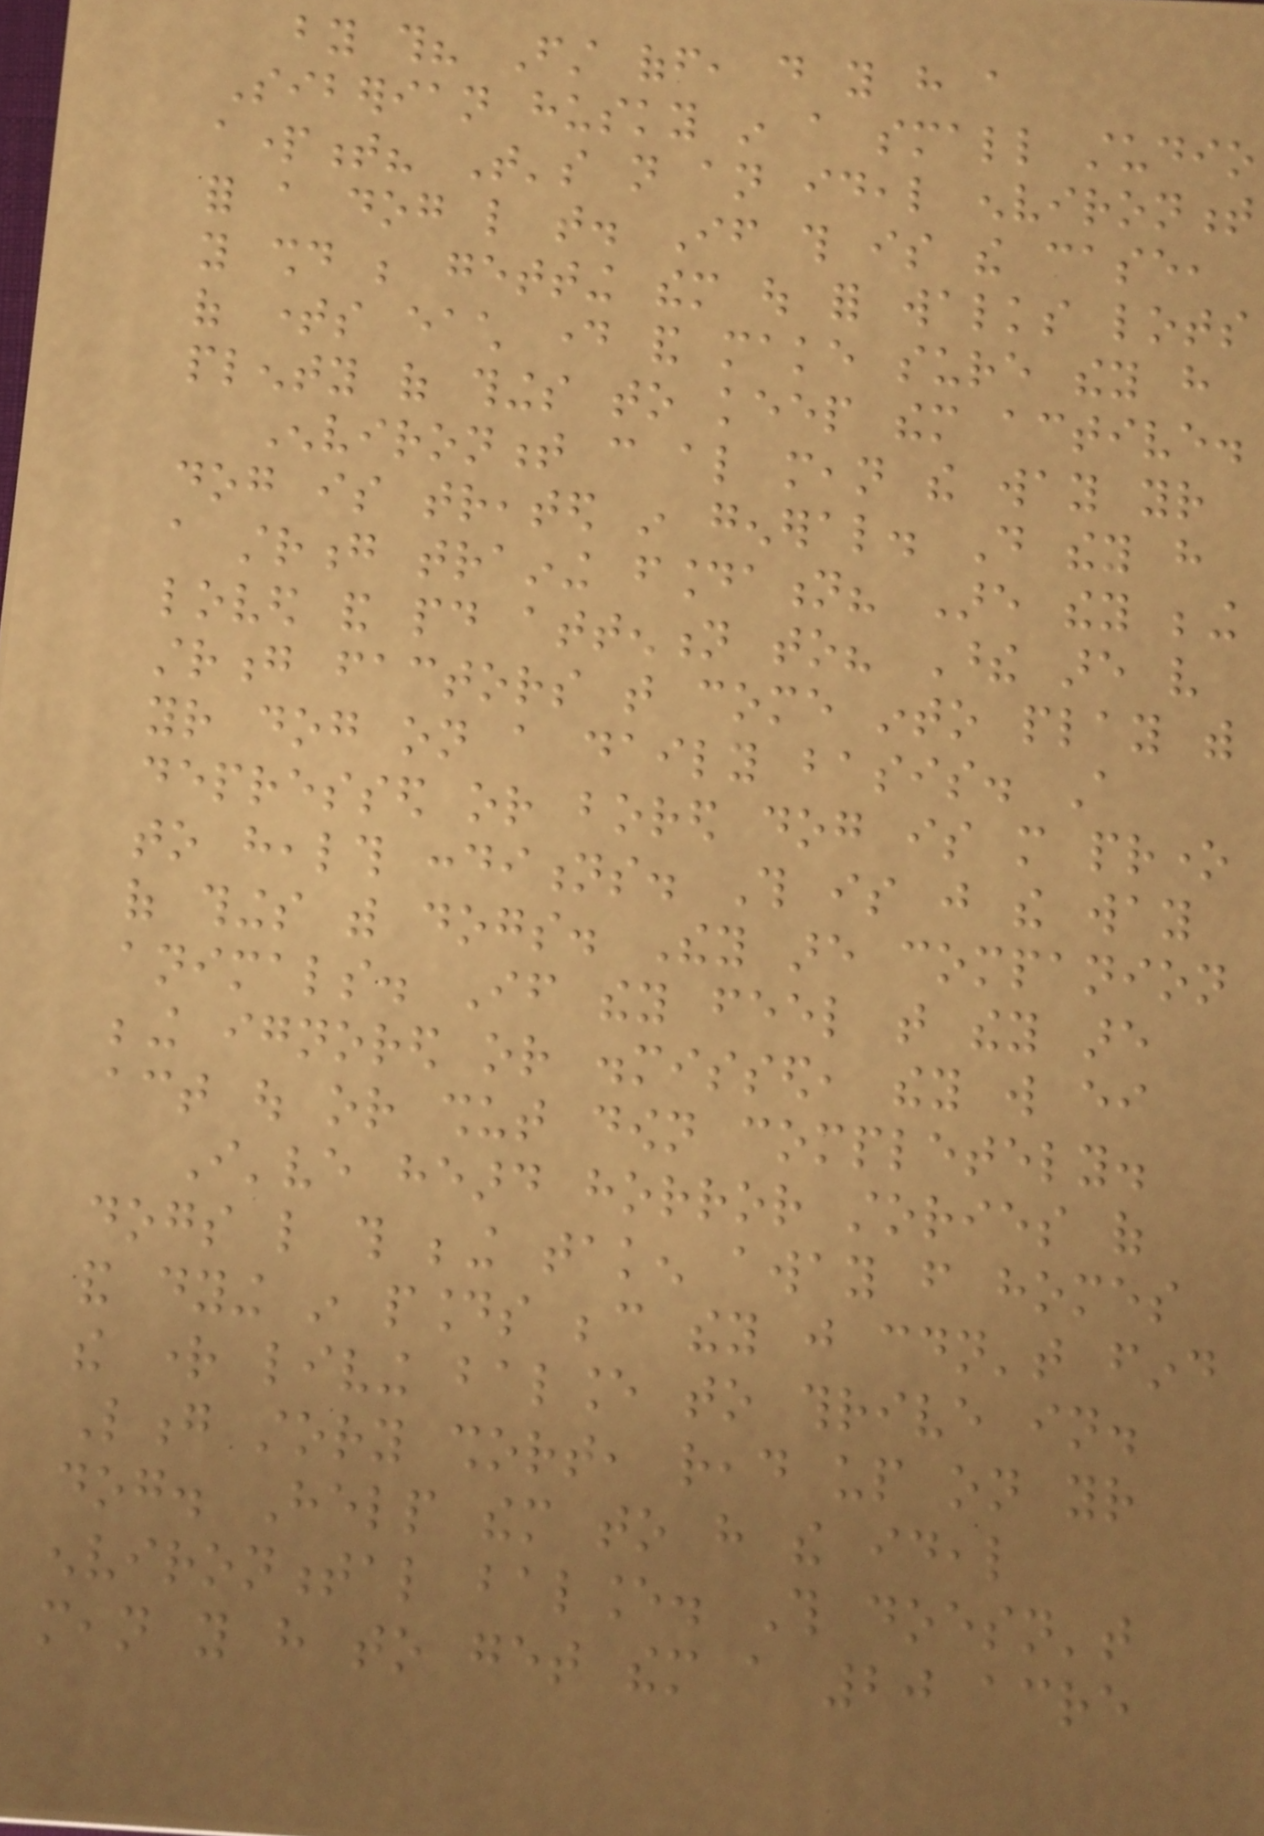by this? First off, do you have a
Siberian husky in a small studio
apartment? That's not an ideal environment
for a dog like that. If this is the case,
you should be getting them out for walks lots
of times each day and make sure they have
plenty of things to keep them active.
Environment can also mean the way your
dog is treated in general. Do they have
a strong training foundation? Are they being
loved and paid attention to? These are very
strong factors that come into play with
your dog on a daily basis. A
depressed or bored dog is more prone
to health conditions. This is just the way
of things with dogs. They are companion
animals. If they feel that they are
being ignored or dismissed, they will either
act out or shut down completely.
I've heard horror stories of
dogs like this being taken away from homes
and dying in pounds because they just couldn't find
the right living balance to thrive in.
Long story short, read up on your
dog. Help them to have the ideal
environmental balance. This doesn't
mean you have to get them a 20 acre
